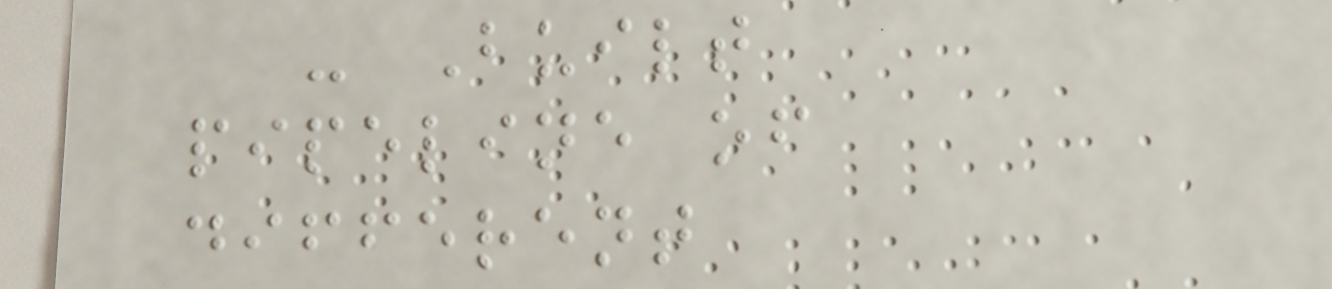- Built
pipeline of
different
